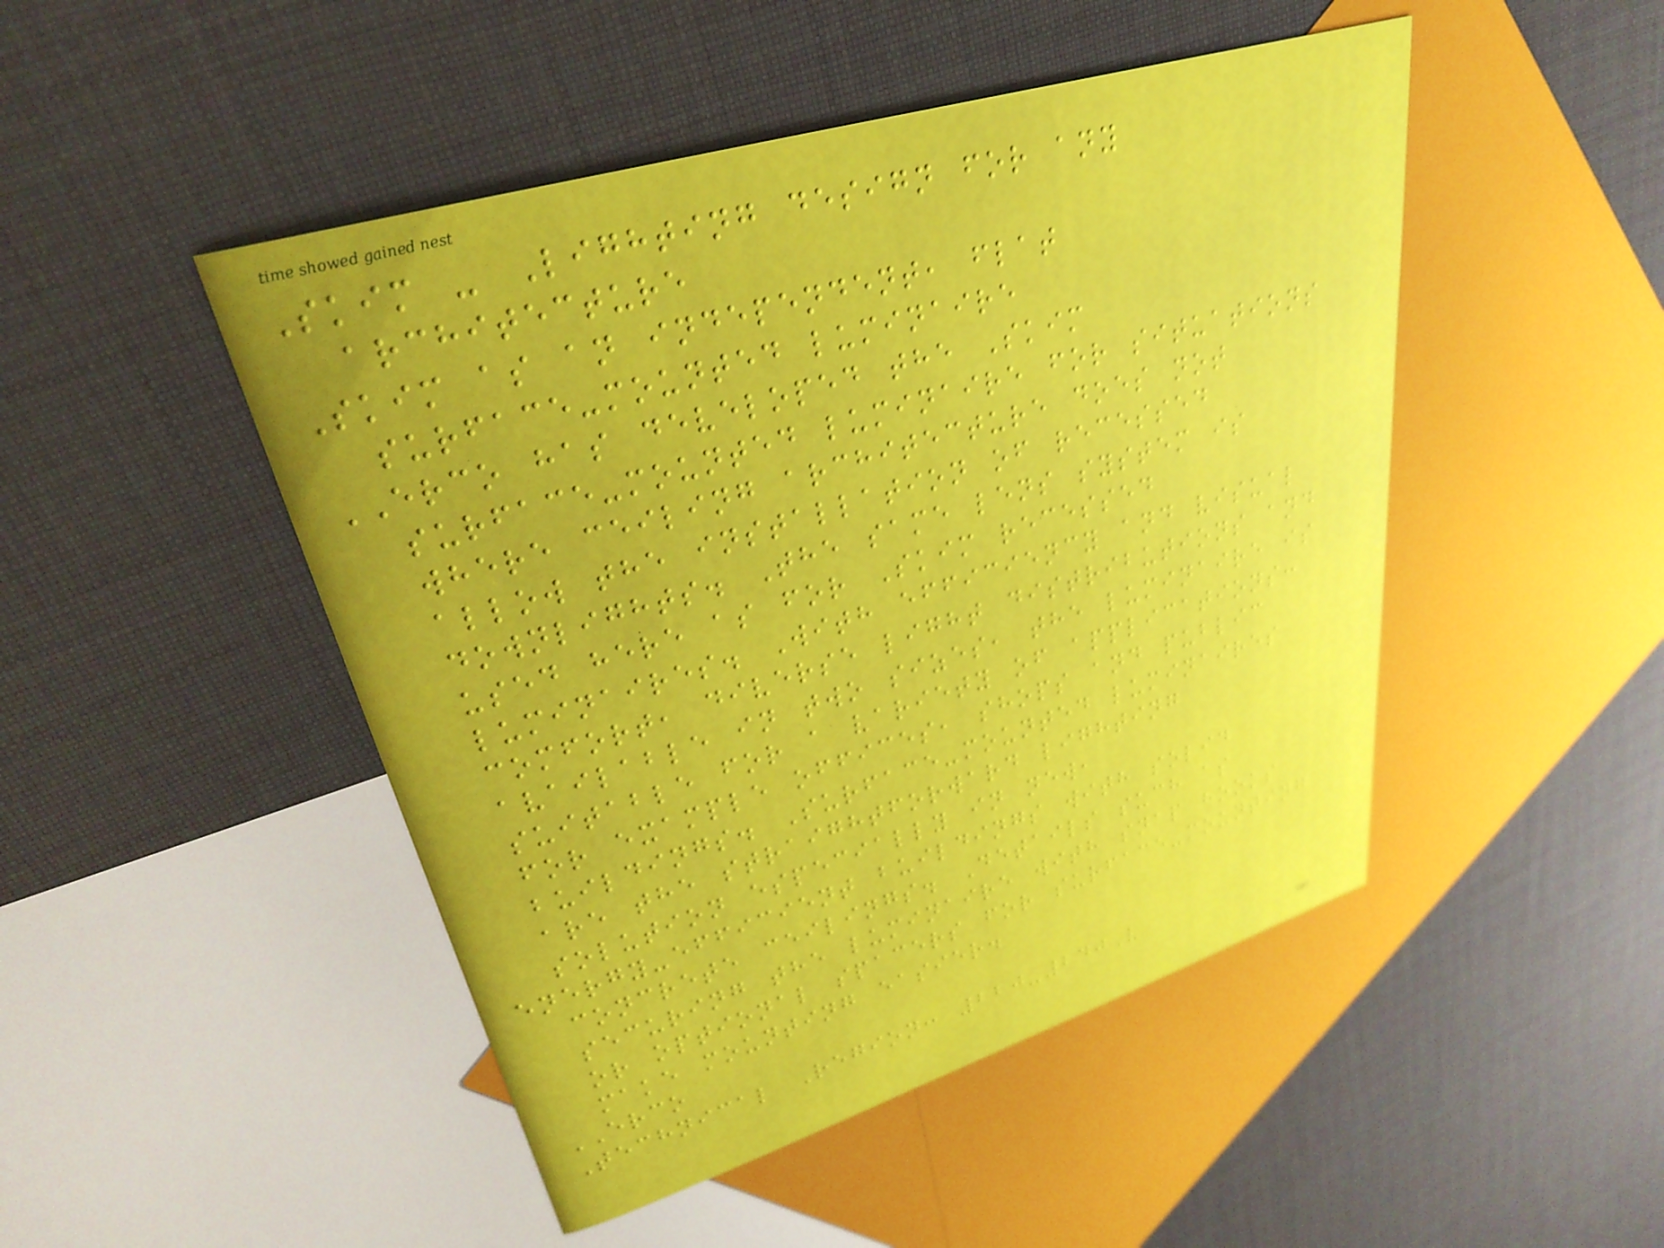Skim - Lighting design for any
architecture
Skim as an independent, flat
surface-mounted luminaire
ERCO has developed the Skim
surface-mounted luminaire for situations
where ceiling architecture does not
allow the installation of recessed
downlights. The same lens system is
used here as for Skim recessed
luminaires. With efficiency and visual
comfort, diverse light distributions and
available in two sizes, the luminaire is
suitable for a variety of applications:
for example offices, shops and public
buildings. Surface-mounted luminaires
are the straightforward lighting
solution especially in new,
energy-efficient buildings with solid
concrete ceilings. Details such as
securing the luminaire with snap hooks
or optional spacers for surface-mounting
make mounting easier.
ERCO
Technical Region: 220-240V
